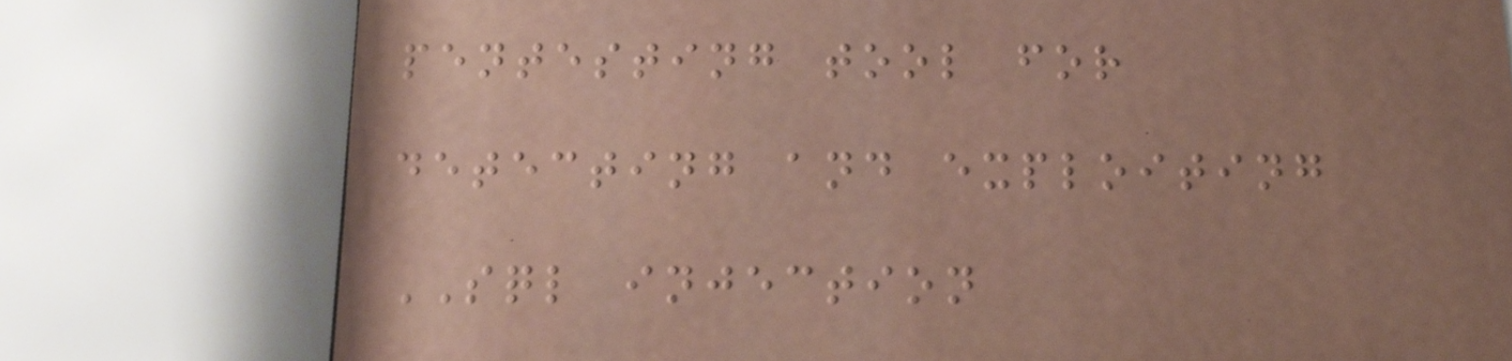pentesting tool for
detecting and exploiting
SQL injection
